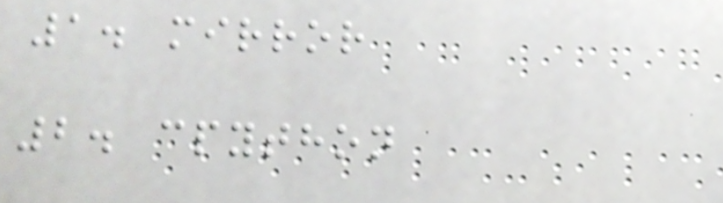1. mirror
2. cpython
